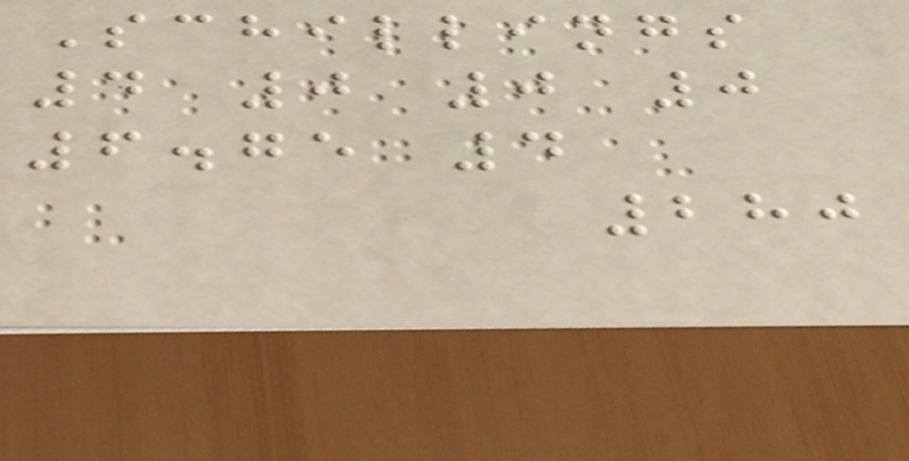Schillings
4 0 0 0
6.75 4
280
